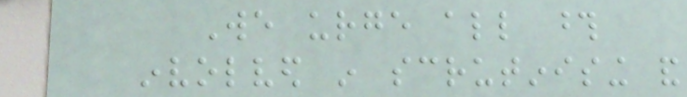We urge all those
involved in scrutinising and
